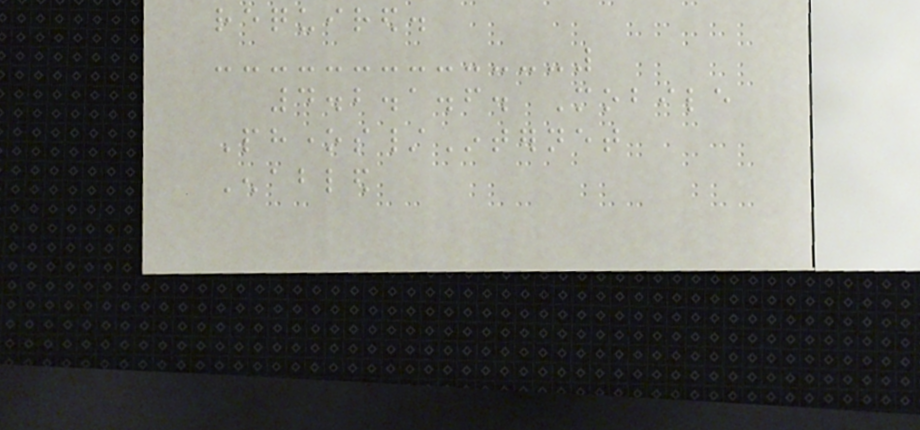required.
4.2.1.6. Mobile
Phones/Internet
Enabled
